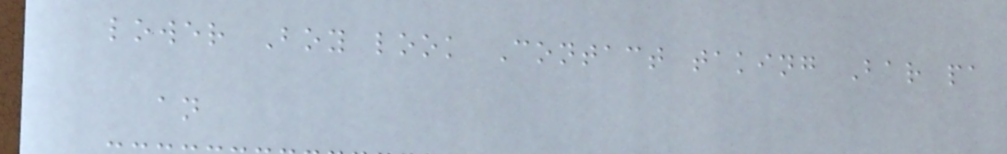lower Boy look Contact taking Bar pa
an
